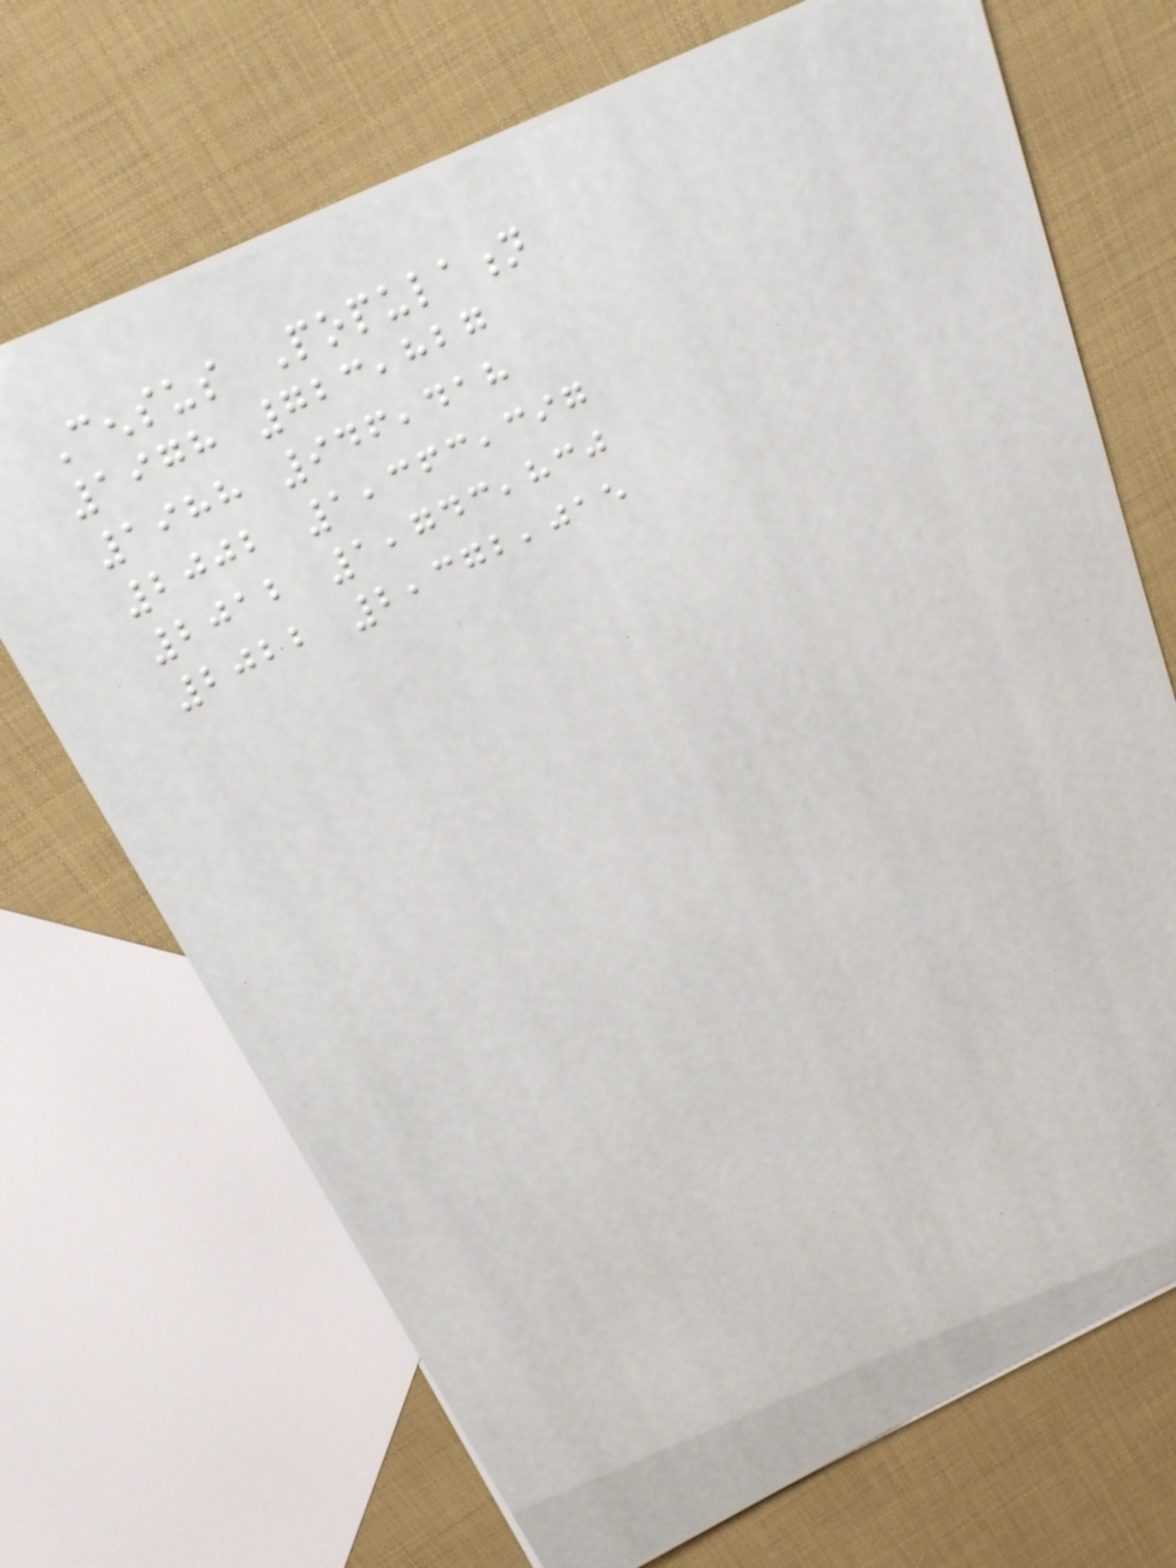Census Population
1978 723,827
1988 946,418
2002 1,363,397
2012 1,743,830
2022 2,372,015
